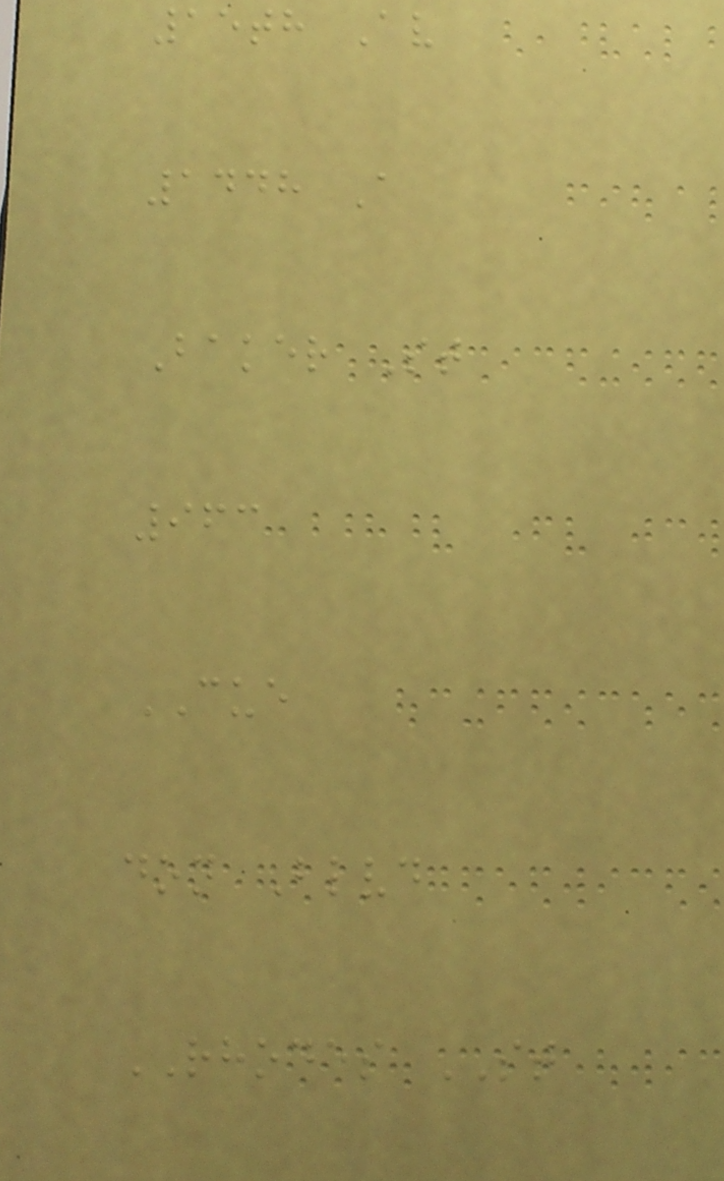15th Av
1448 A
Baker St
963
CUE
don Blvd
RHODES ST
